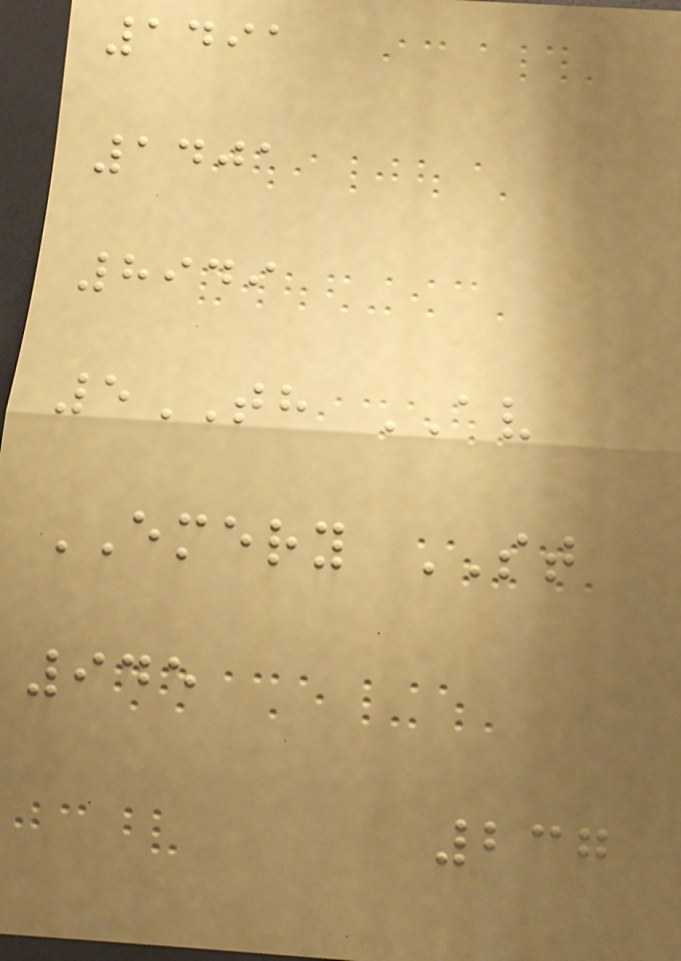1491
1401
8949
5TH AV
EMERY ST
945
237
